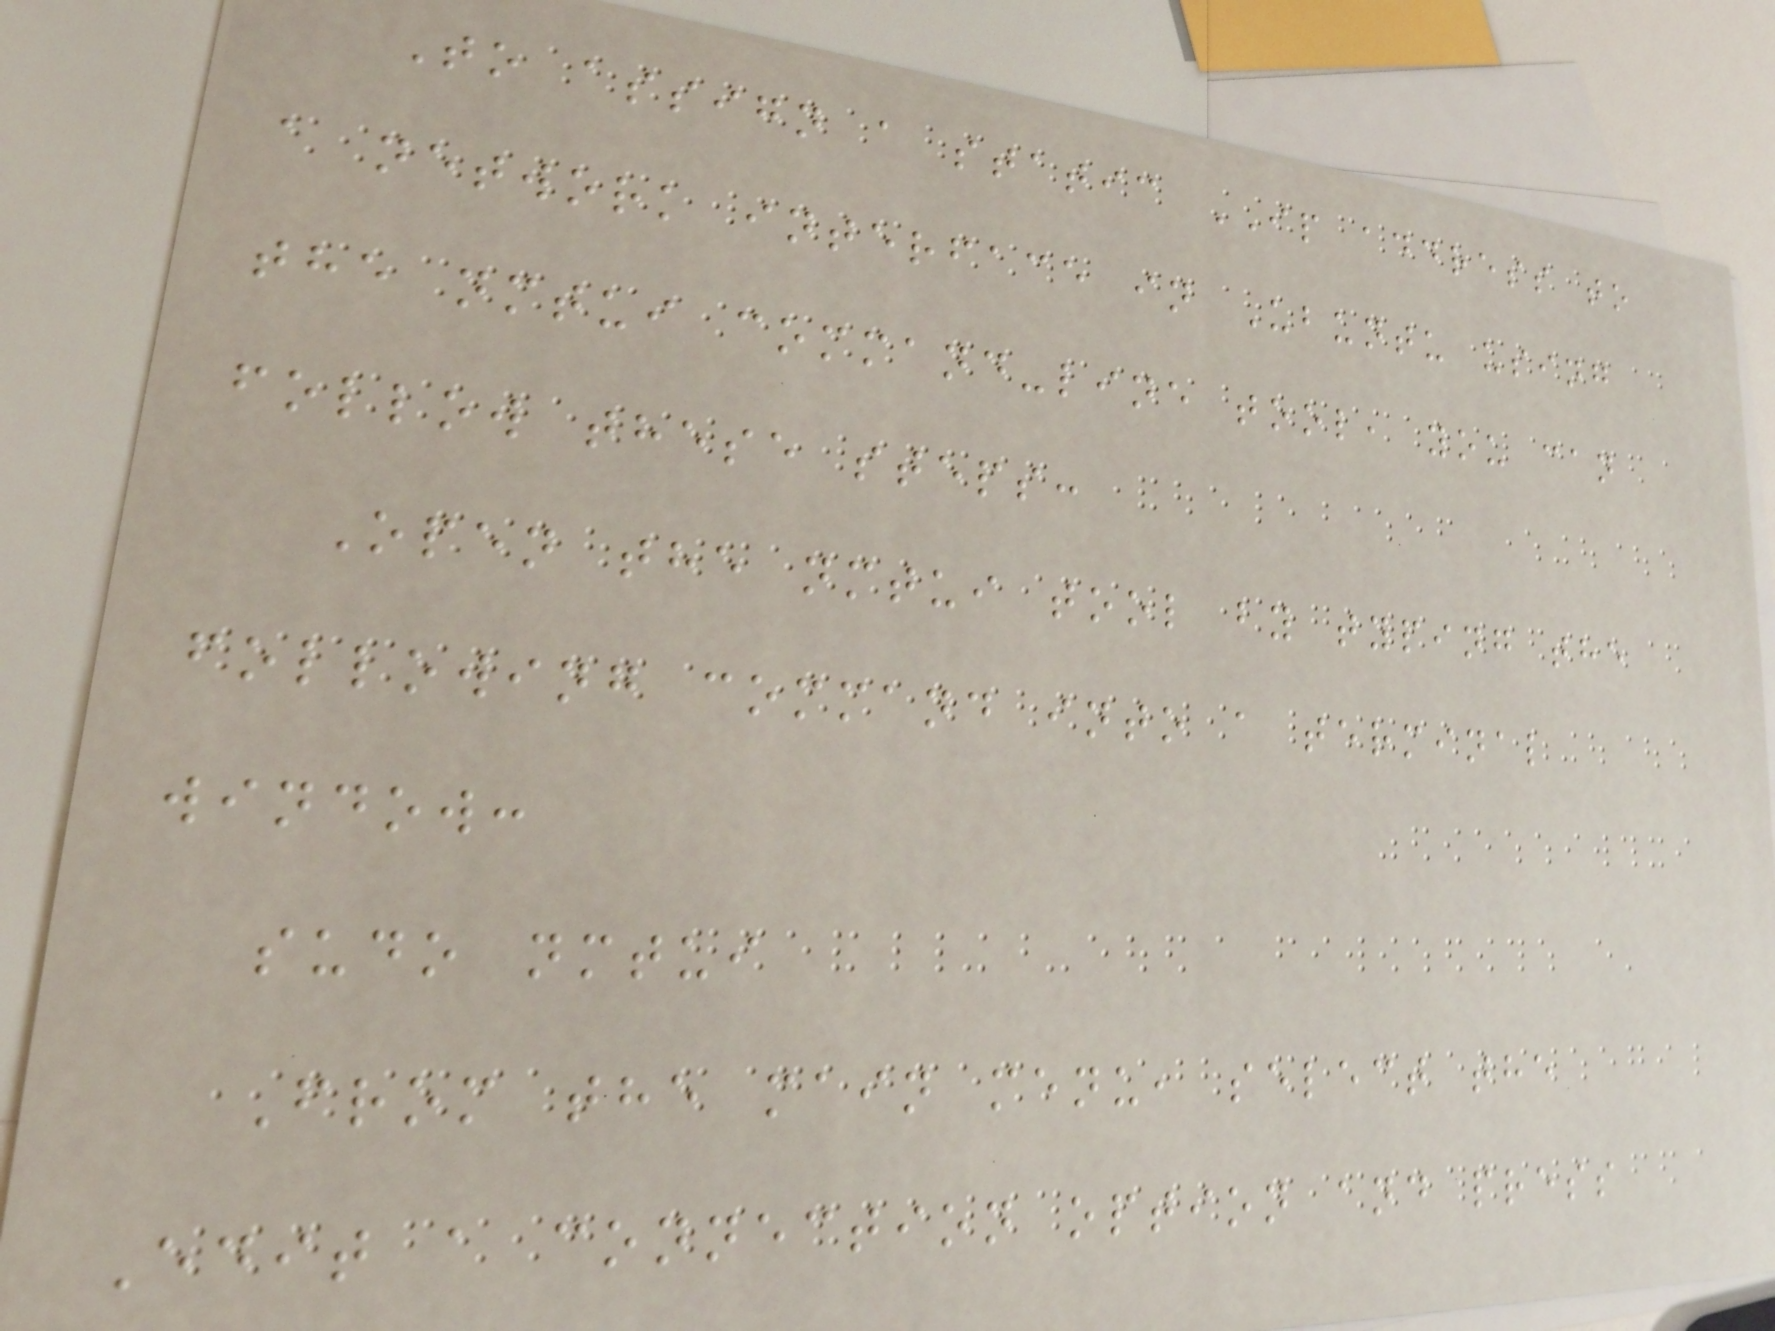To assign a static IP address to
a network interface in Ubuntu using
the nmtui command-line tool, you can
follow these steps:
Open the nmtui tool by typing the
following command into a terminal
window:
sudo nmtui
From the main menu, select the
Edit a connection option and press
